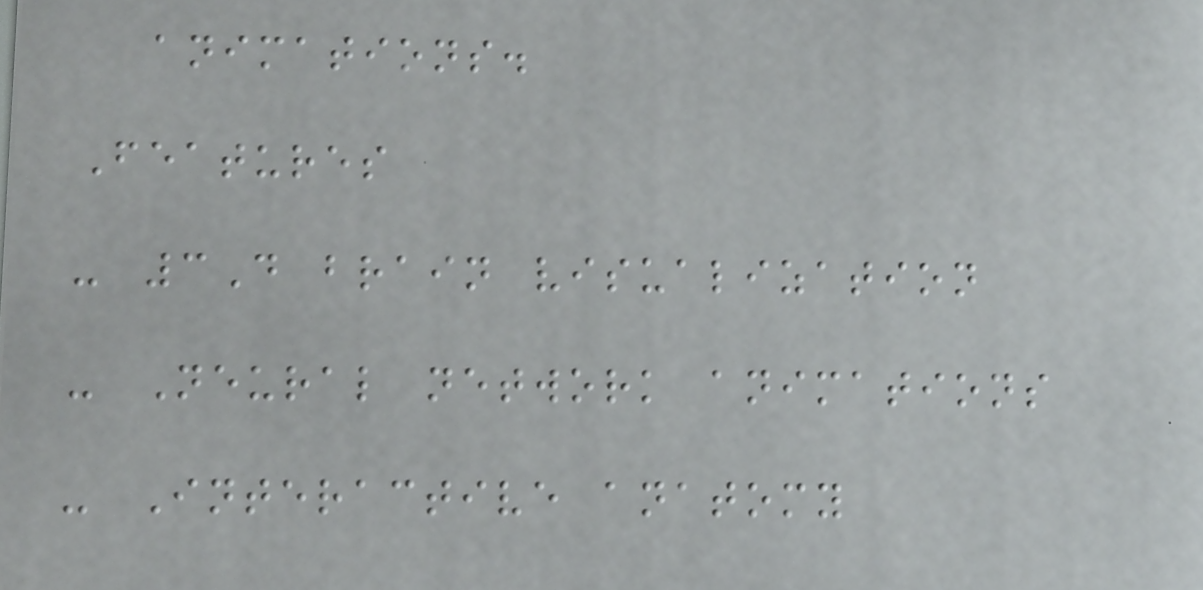animations.
Features
- 3D brain visualization
- Neural network animations
- Interactive anatomy
